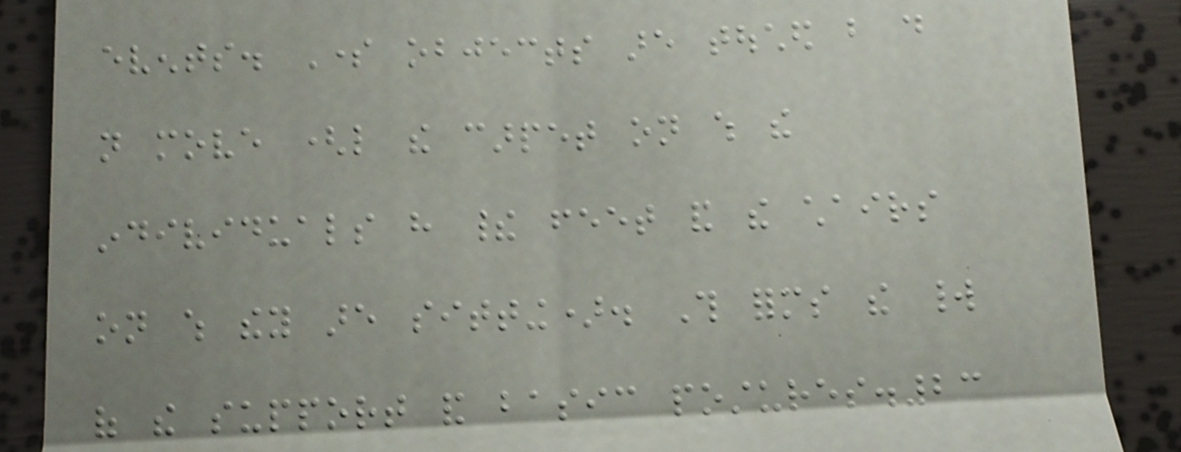events. Some objects are touched but do
not move (like the carpet on which the
individuals have their feet and the chairs
on which they are sitting). This forms the world
of the support and basic postures.23
